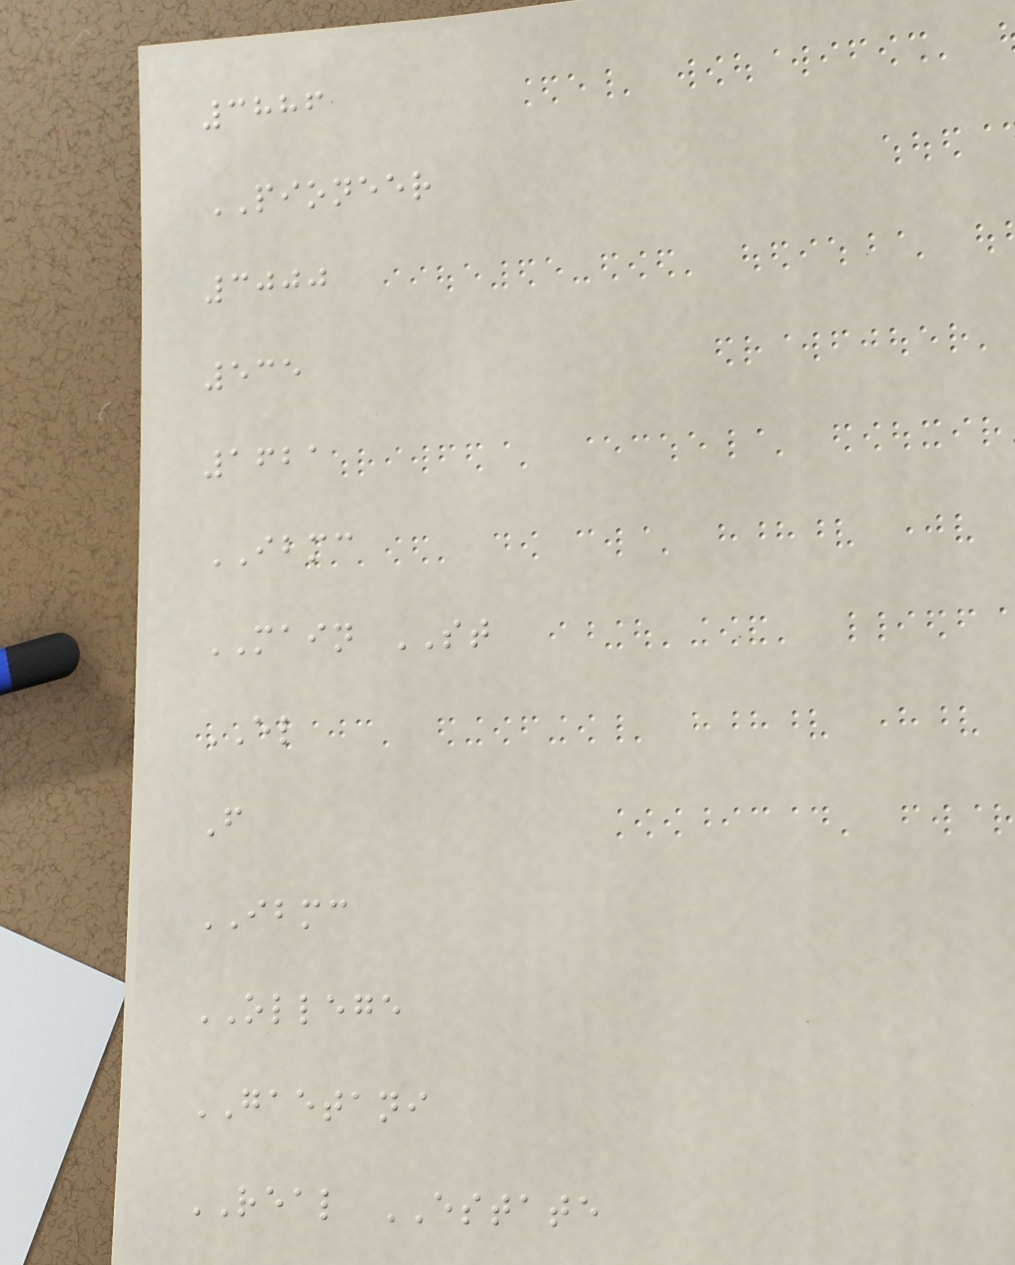3886
PIONEER
3000
535
1621
IBMC
MAIN ST
EL
F
IBMC
OLLEGE
GAETANI
REAL ESTATE
